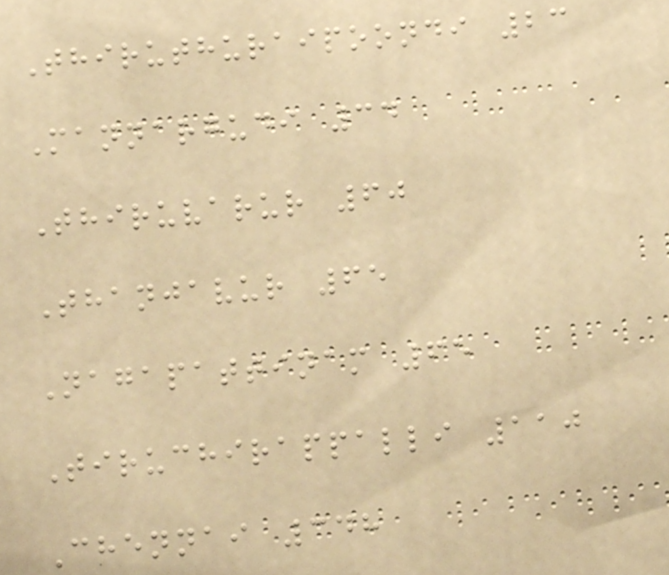Thiruthuraipoondi 23
Mannargudi 34
Thiruvarur 60
Thanjavur 65
Nagapattinam 65
Tiruchirappalli 110
Chennai 348
